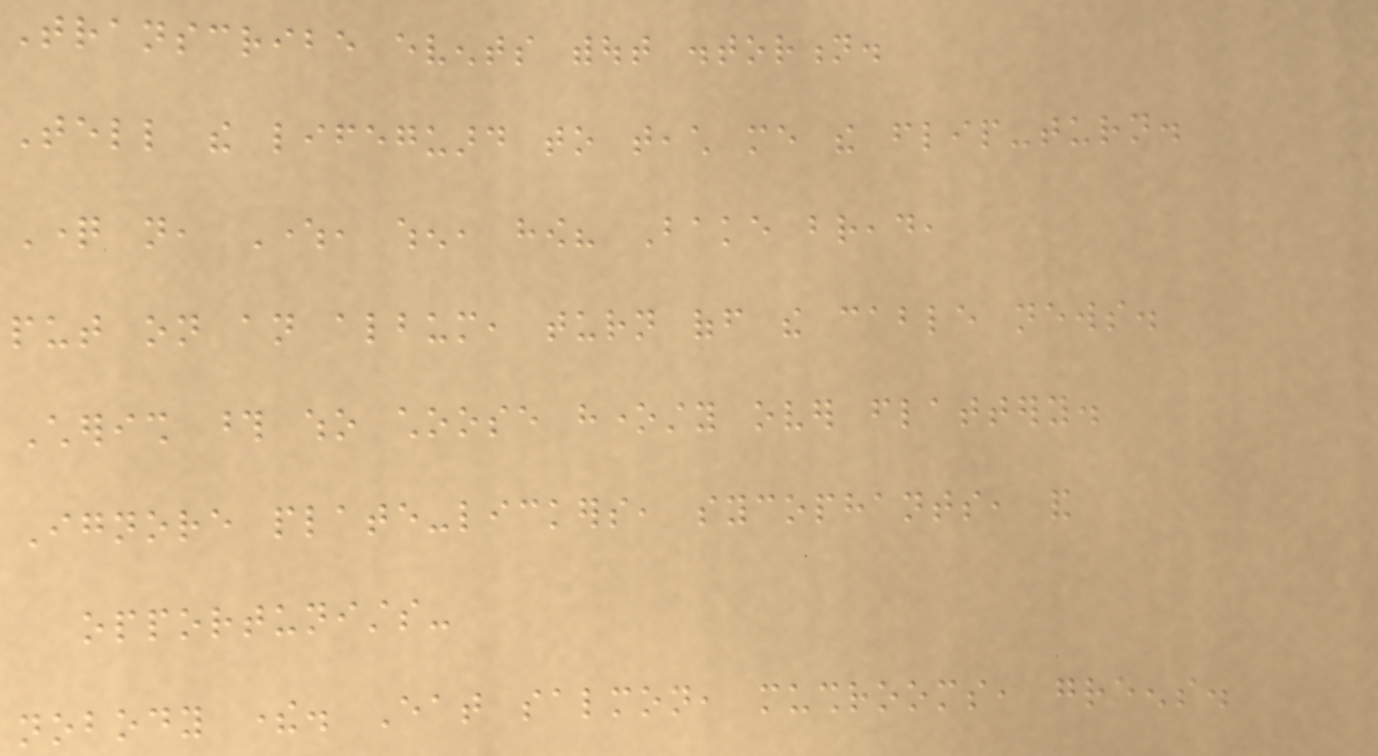Transcribe events without distortion.
Tell the lifeguard to teach me the flip-turn.
Question not, Where, when, how? Bake bread,
put on an album, turn off the cable news.
Cherish those who choose honesty over flattery.
Ignore plate-lickers, sycophants, and
opportunists-
nobody there. Eat salmon, mushrooms, greens.
